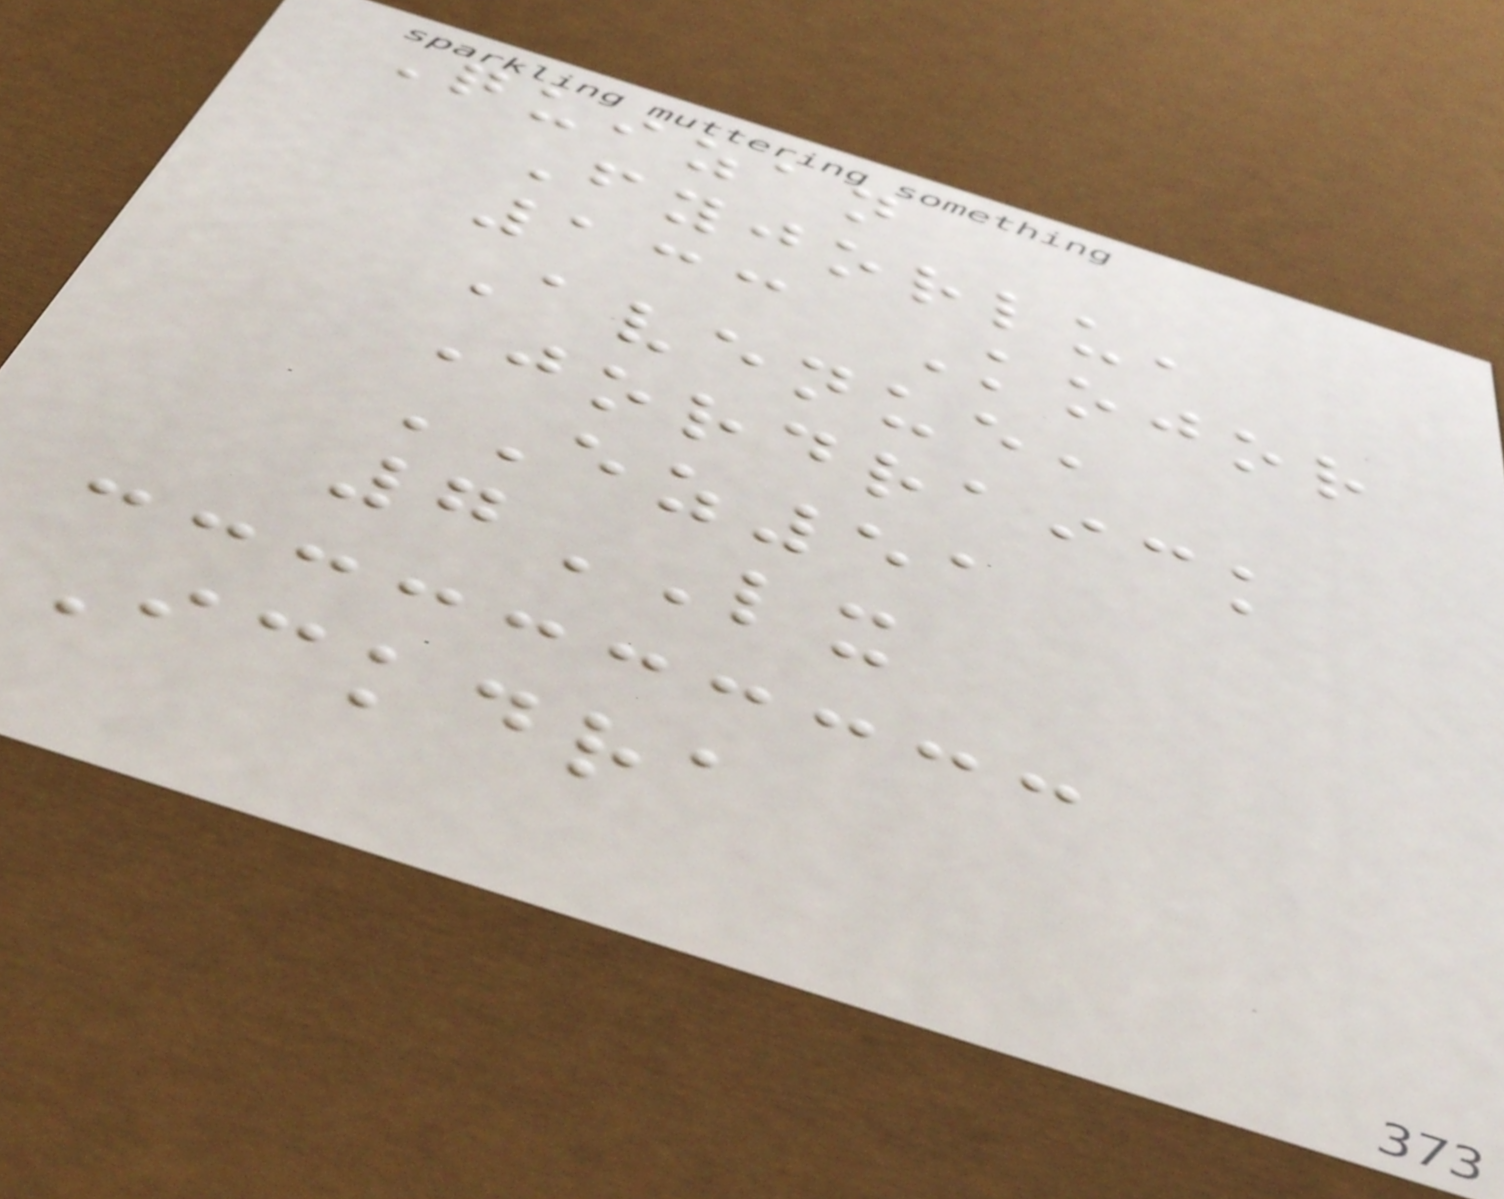Quizan
Fyjorlu,
133 Kojor
Avenue,
Jordraick
EZ51
7LX
Ickdra
